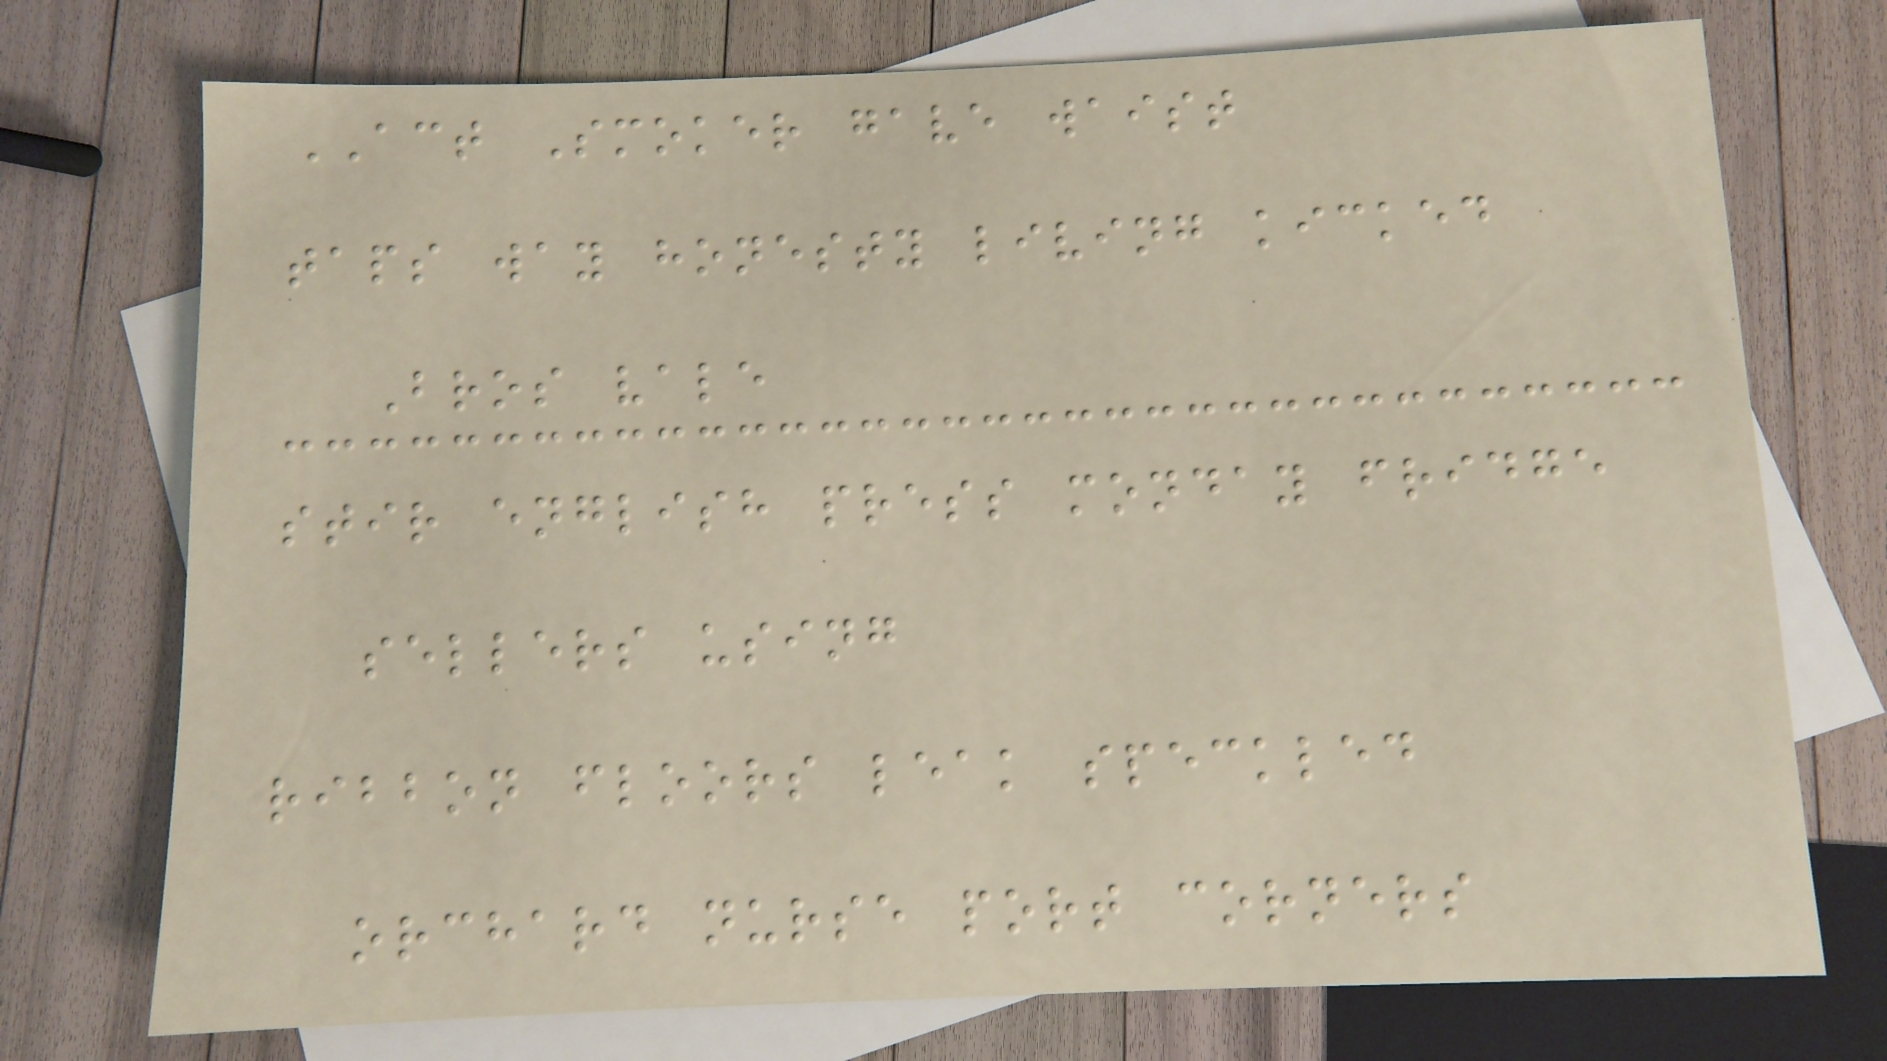ACT Smoker gave waist
taps way honesty living kicked
Bros vale
stir english press monday fridge
sellers using
ribbon floors leak speckled
orchard nurse port corners
